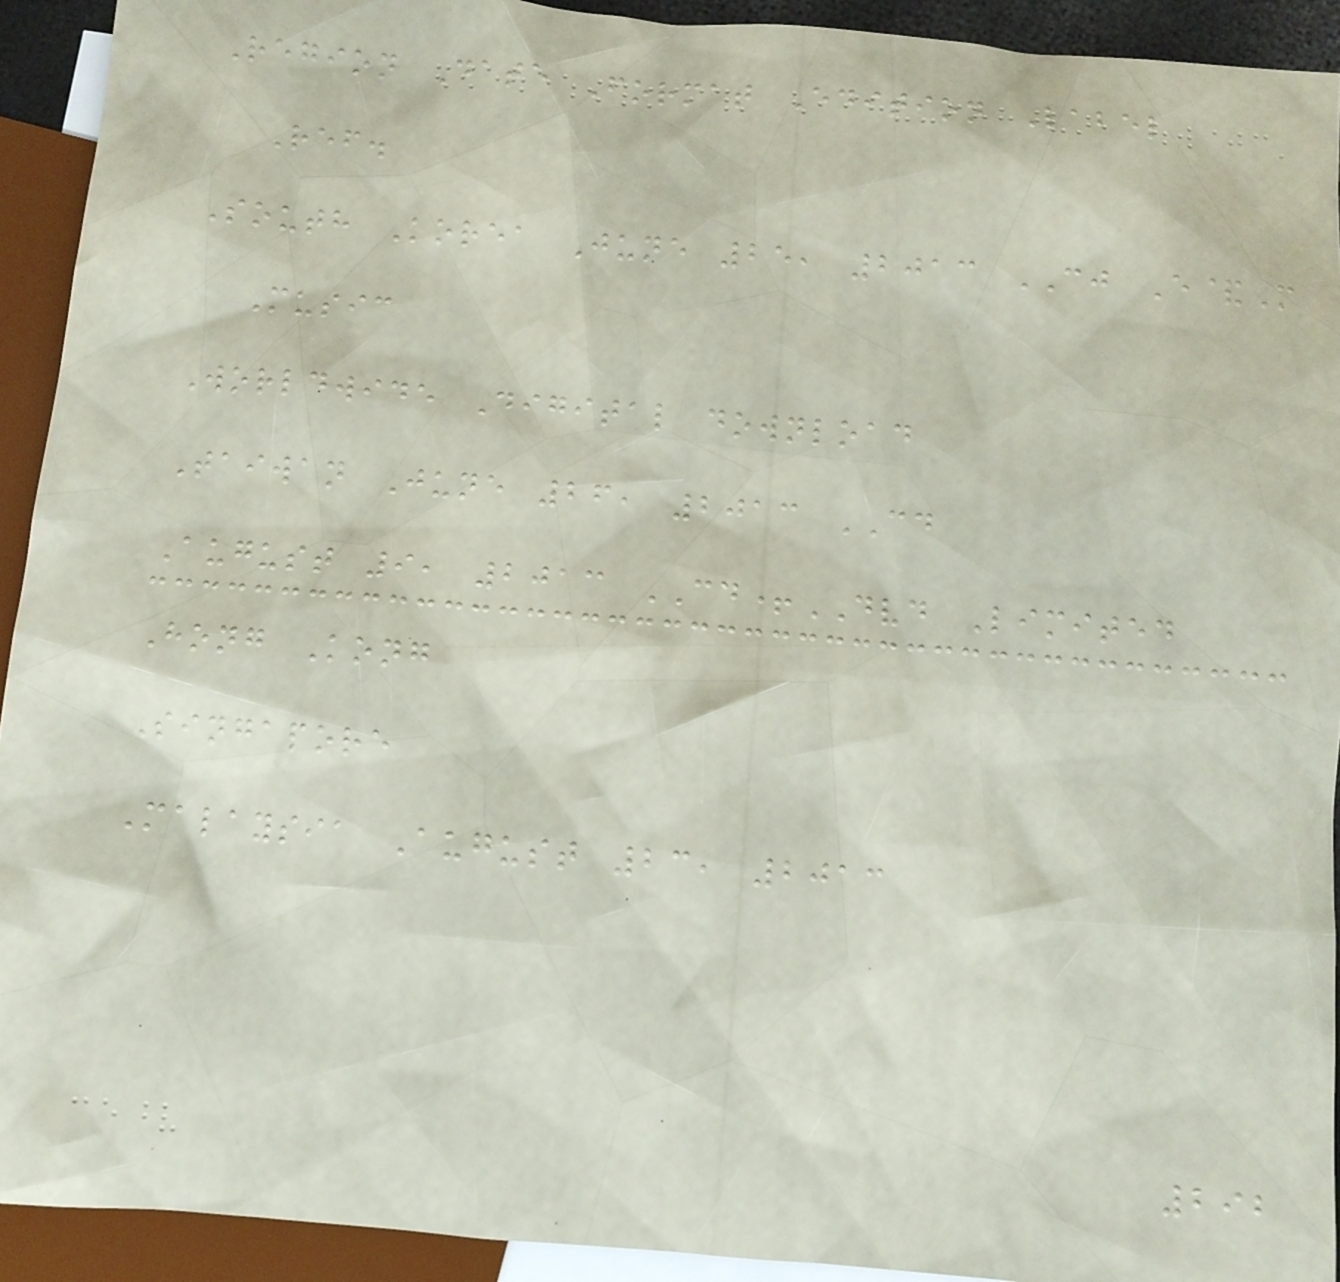Region Date Format Edition Label
Ref.
South Korea June 25, 2013 CJ E&M
Music
Worldwide Digital download
Taiwan June 26, 2013 CD
August 9, 2013 CD+DVD Limited
Hong Kong
Singapore
Malaysia August 23, 2013
292
